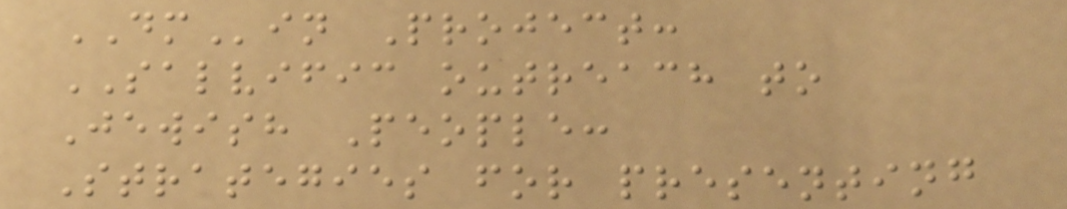DMin Project:
SALVIFIC outreach to
Jewish People:
Strategies for presenting
